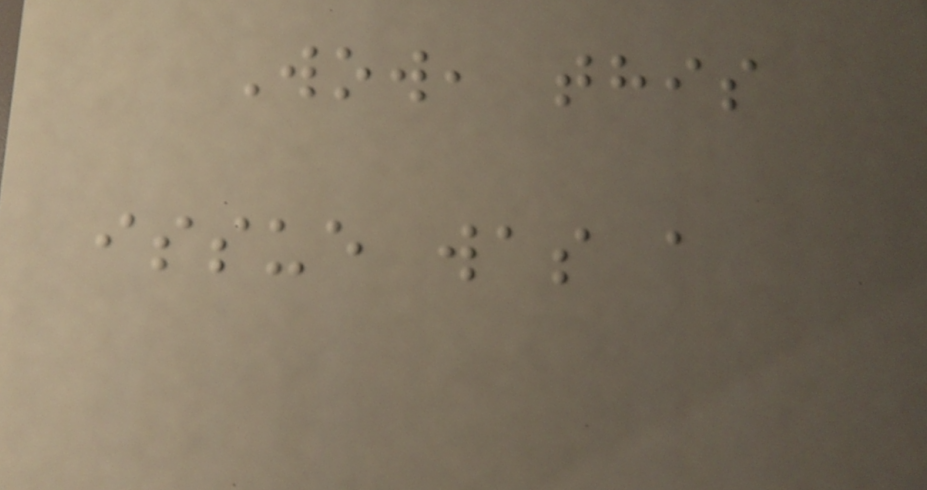Wow, this
issue was a
